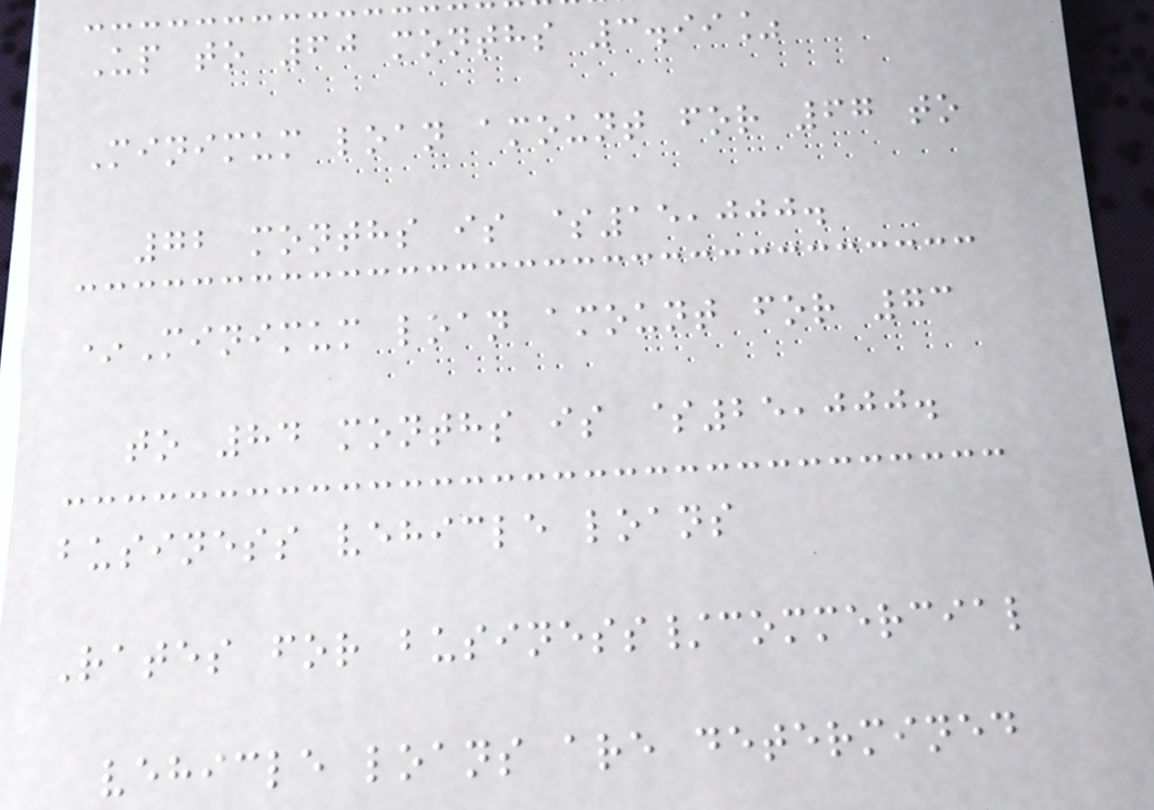Up to 60 months 3.99%
Minimum loan amount for 67 to
72 months is $15,000.
*Minimum loan amount for 73
to 84 months is $25,000.
business vehicle loans
Rates for business/commercial
vehicle loans are determined
